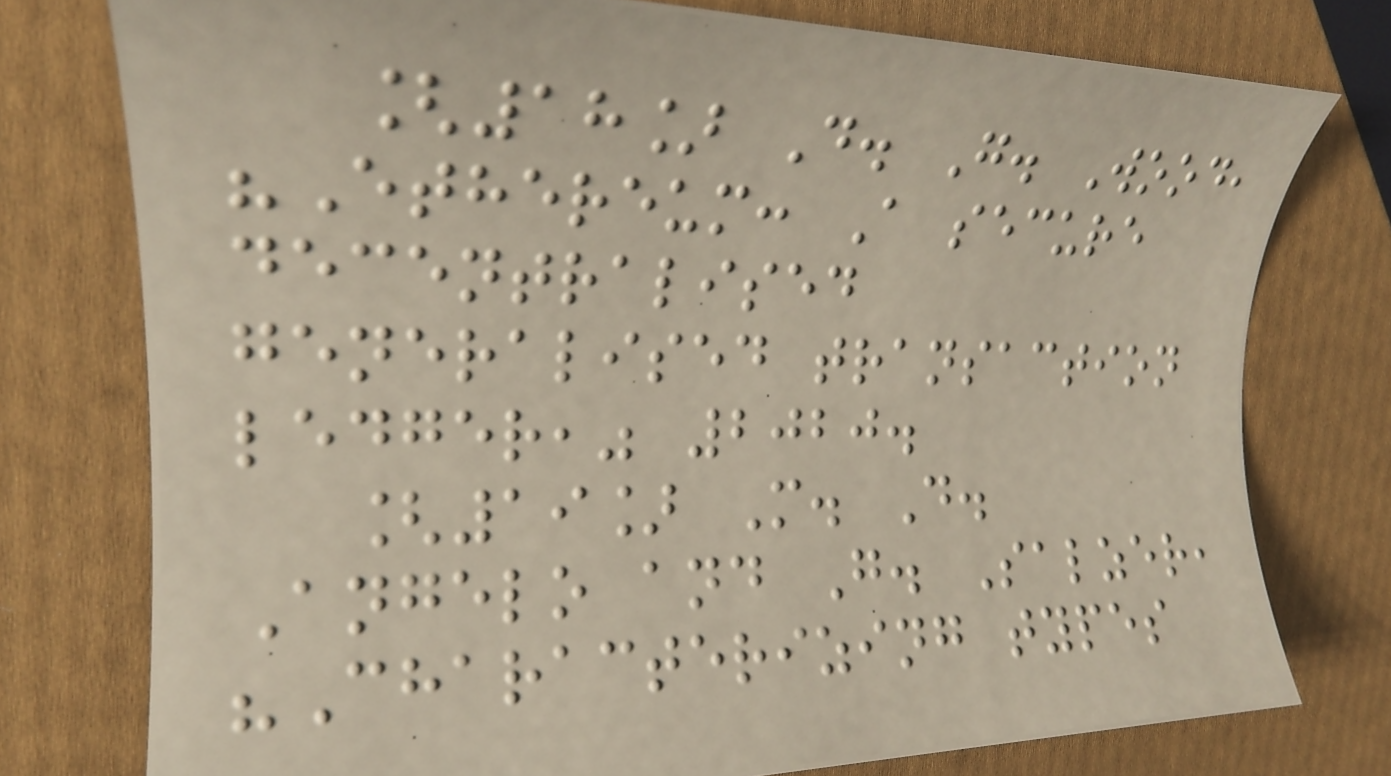[18] D. G. Wood,
"Ethereum: A secure
decentralised
generalised transaction
ledger," 2020.
[19] M. D.
Angelo and G. Salzer,
"Characterizing types
